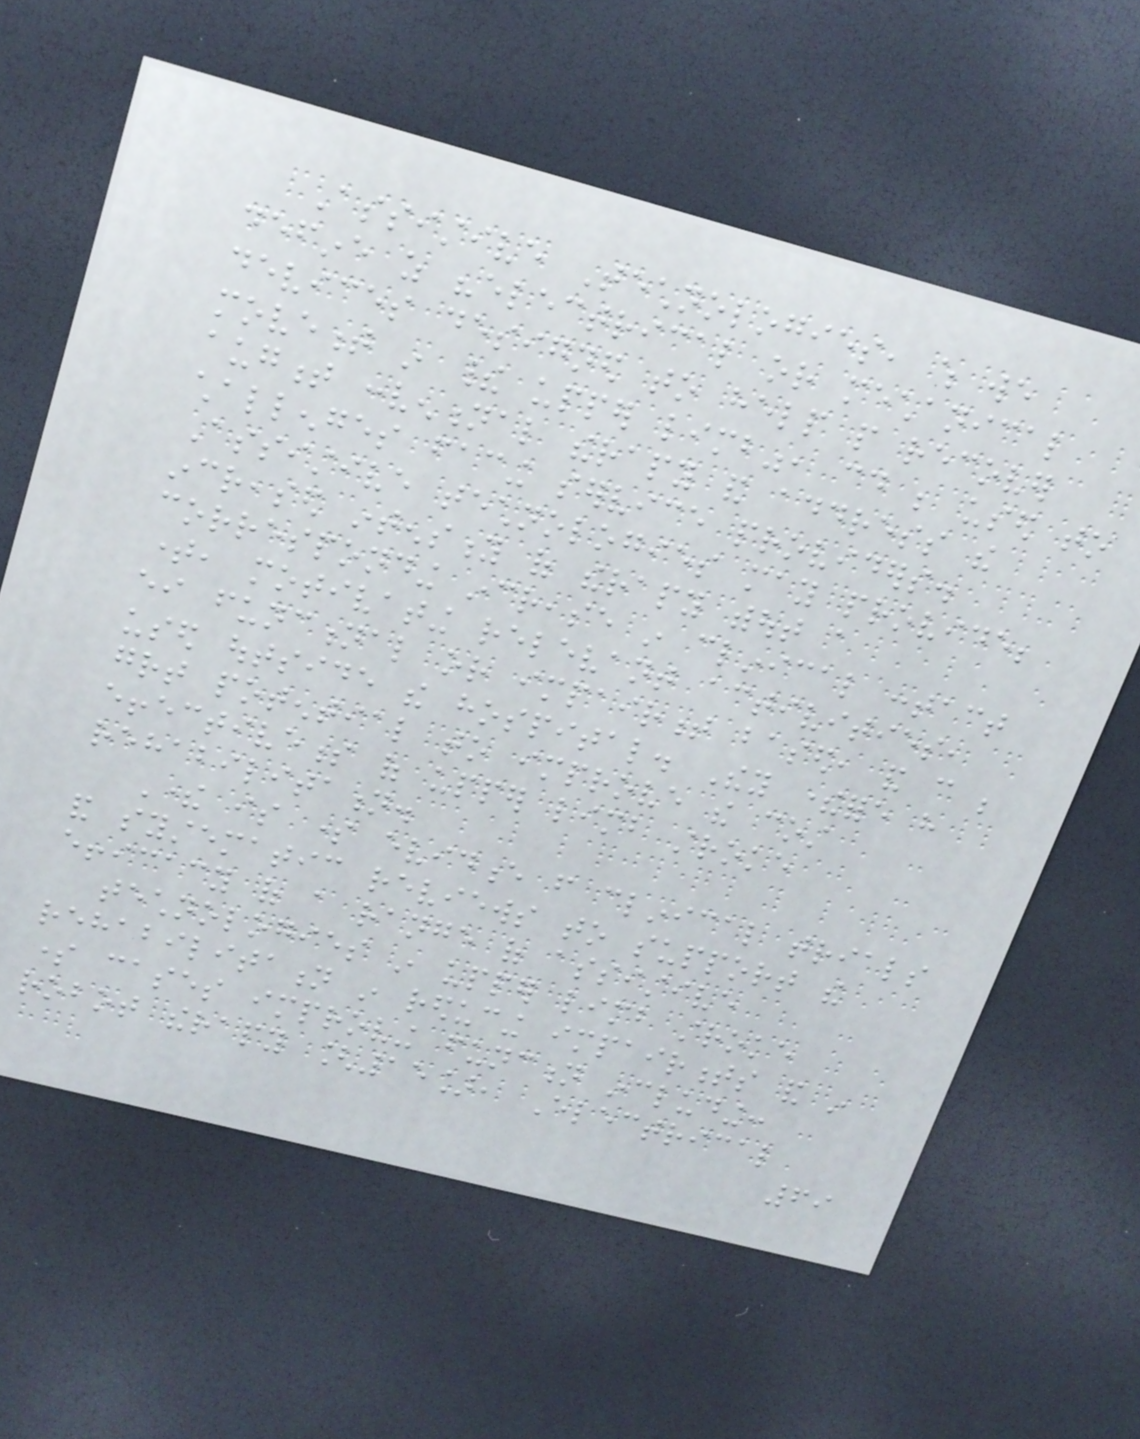Assistive Technologies, which we
define as "electrical or mechanical
devices designed to help people recover
movement in their upper limb", could be used to
augment conventional therapy and address the
challenges facing service providers.
Assistive technologies may provide;
increased intensity of therapy without a
corresponding increase in clinical contact
time, motivating relevant activities,
either functional or impairment based, and can be
used outside the hospital. They therefore have
great potential to improve the cost
effectiveness of upper limb stroke
rehabilitation.
There is some evidence from clinical trials
and systematic reviews to support the
efficacy of a range of assistive
technologies in upper limb stroke
rehabilitation in reducing impairments and in
some cases improving function including:
robot therapy [15], Electrical
69
